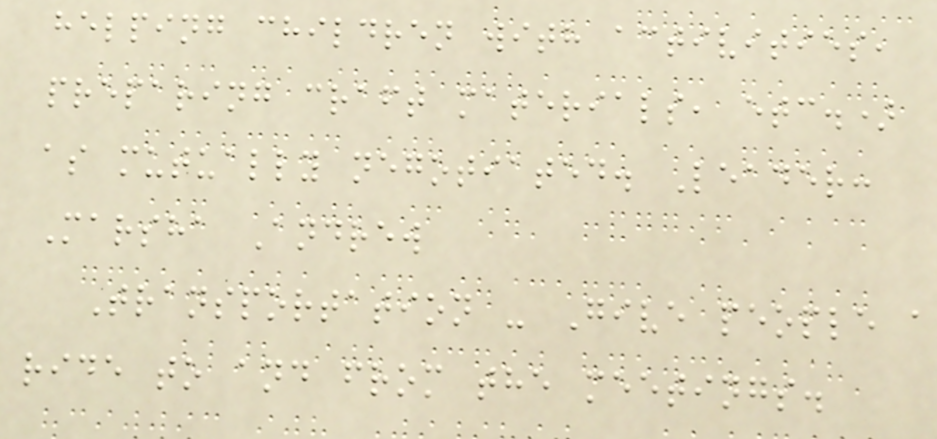helping children with activities,
preparing craft materials, etc.)
as mutually negotiated. Leader:
Marsha Andrew
Transportation - Give people a
ride to and from the meetings.
